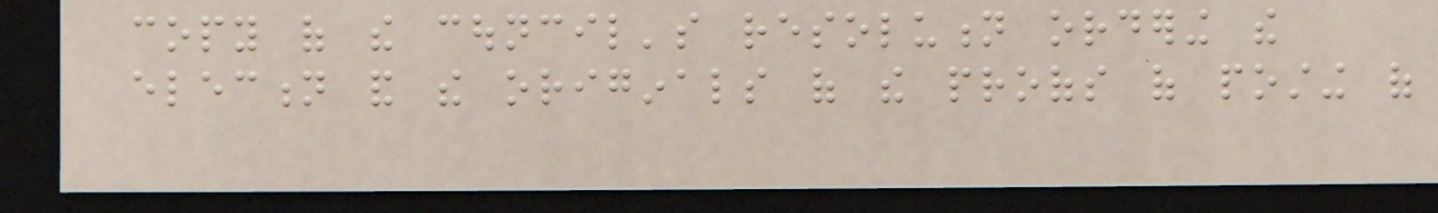copy of the council's resolution ordering the
election and the originals of the proofs of posting of
